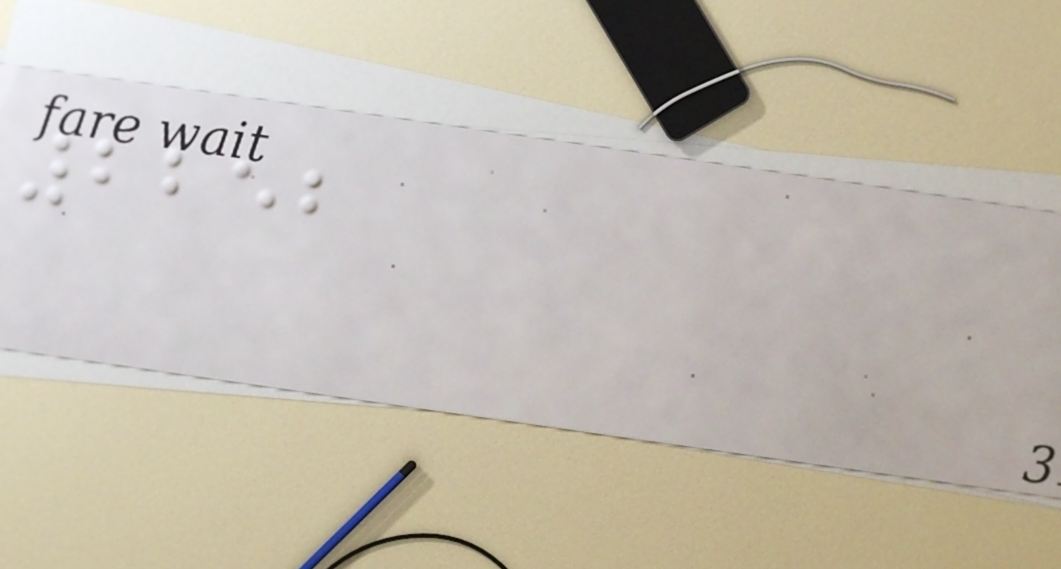2252
